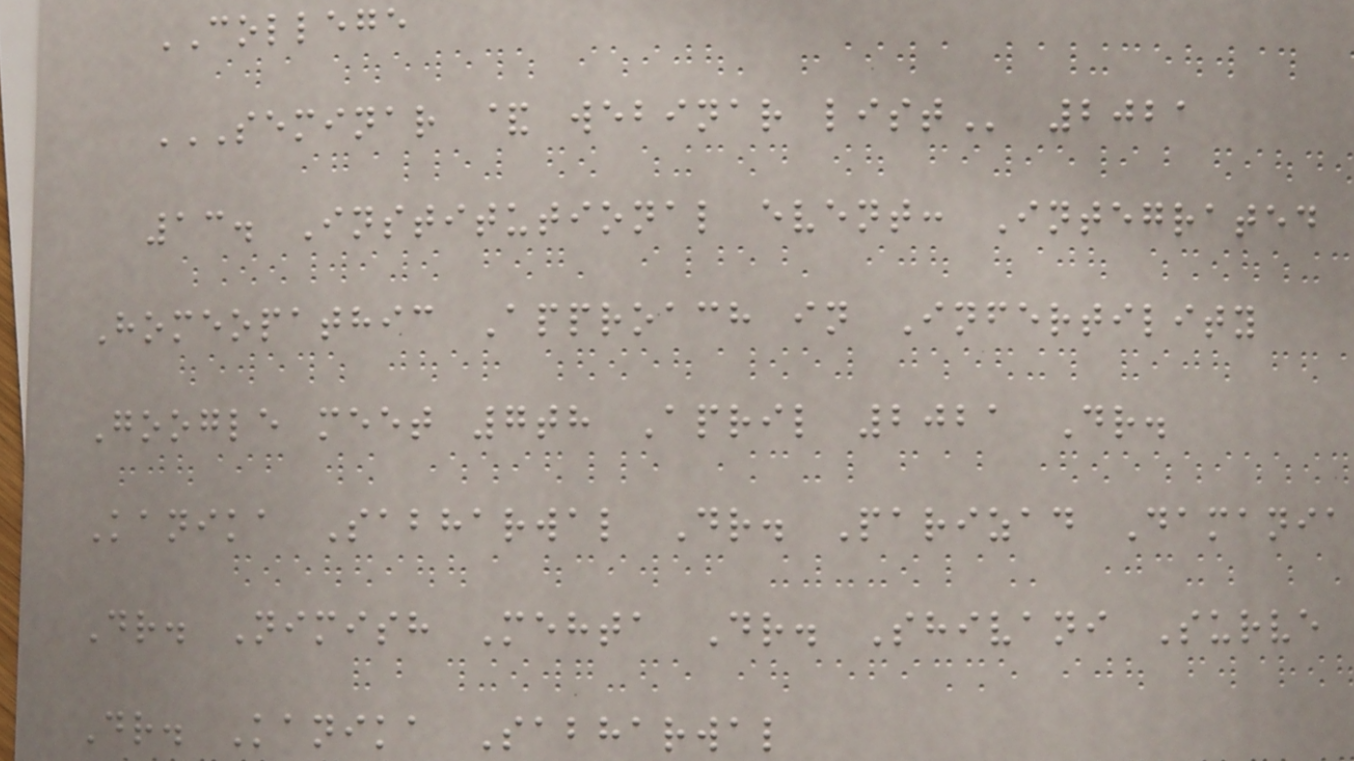COLLEGE
SEMINAR & WEBINAR LIST 2021
13. Institutional event: Integrated
Homeopathic Approach in Infertility
Google meet 7th April 2021 Dr.
Kanika Sabharwal Dr. Parizad Damania
Dr. Nimish Mehta Dr. Shivani Surve
Dr. Kanika Sabharwal
